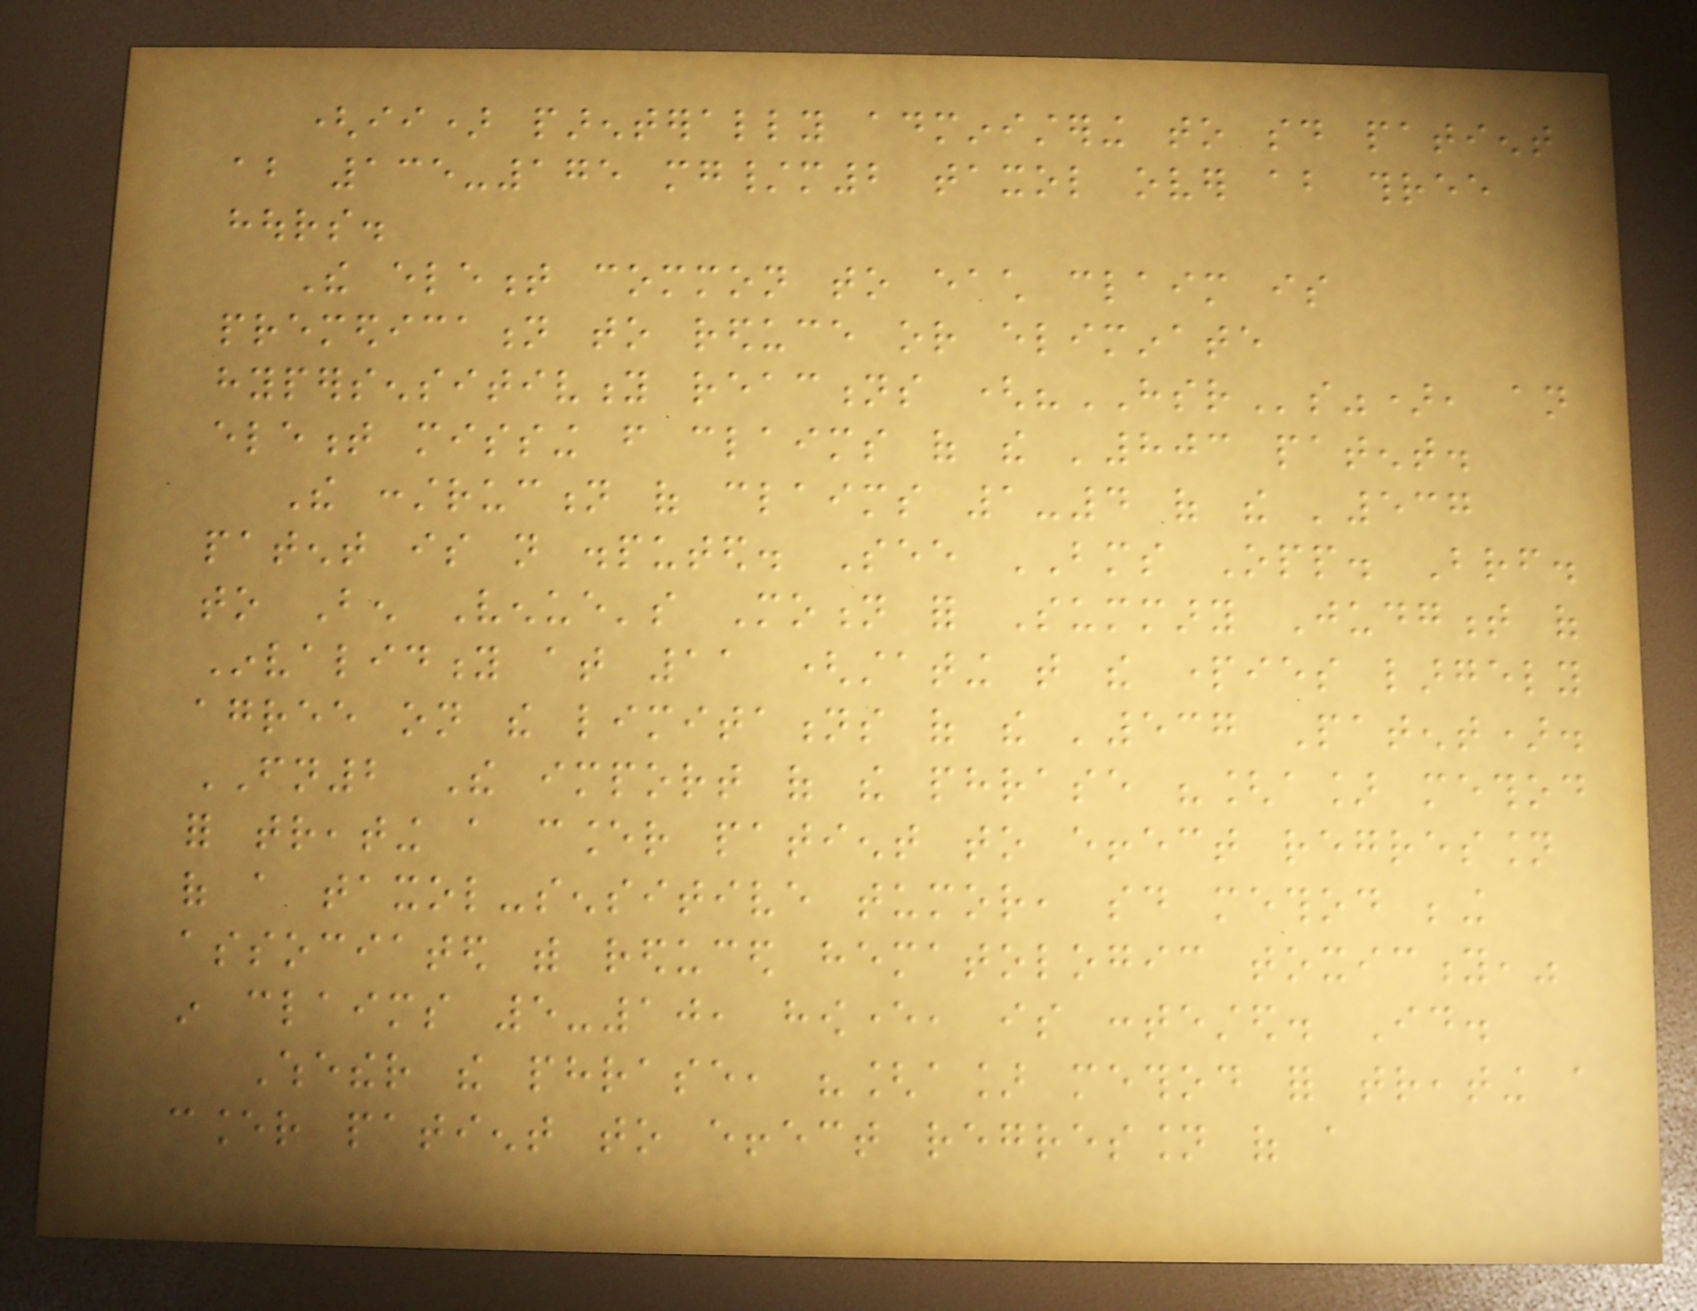(ii) parenterally administering to said patient
about 135-175 mg/m2 taxol over about three
hours.
The element common to each claim is
premedication to reduce or eliminate
hypersensitivity reactions ("HSRs"), an
element missing from claims of the '803 patent.
The construction of claims 1-4 of the '537
patent is not disputed. See BMS Opp. Brf.
to Ben Venue's Motion for Summary Judgment of
Invalidity at 11 (stating that the parties largely
agree on the limitations of the '537 Patent).
FN2 The import of the phrase "[a] method
for treating a cancer patient to effect regression
of a taxol-sensitive tumor, said method being
associated with reduced hematologic toxicity,"
in claims 5-10, however, is contested. Id.
Whether the phrase, "[a] method for treating a
cancer patient to effect regression of a
